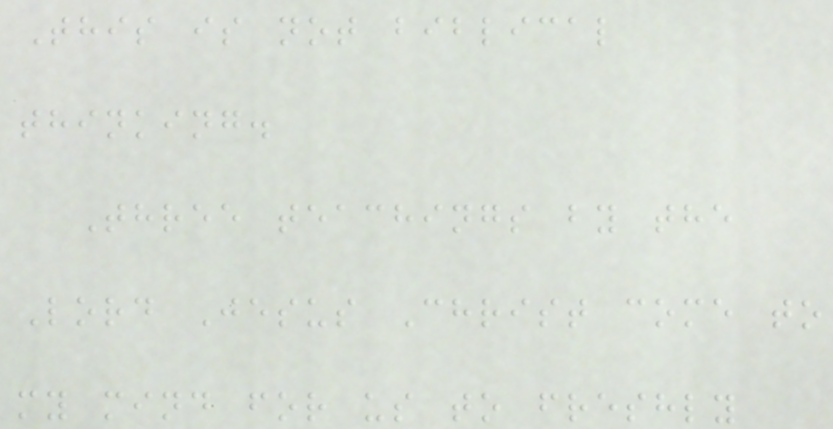This is not biblical
thinking.
Three teachings by the
Lord Jesus Christ come to
my mind for us to freshly
